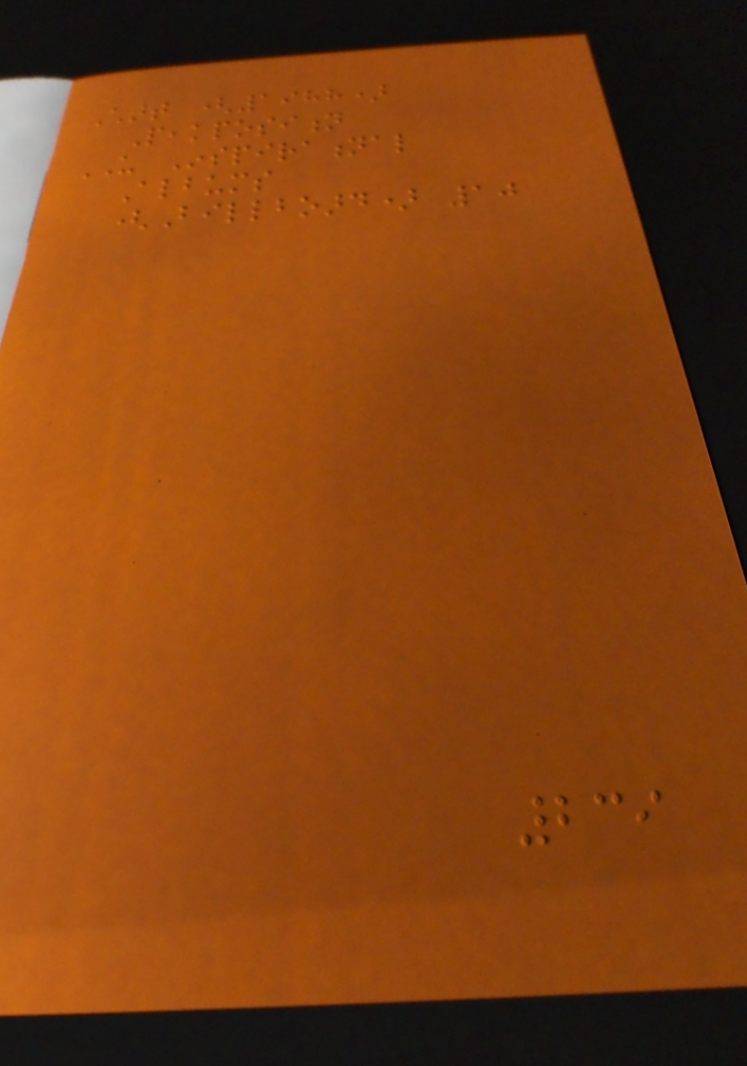Chart (1988)
Peakposition
US Inspirational
Albums
(Billboard) 10
239
